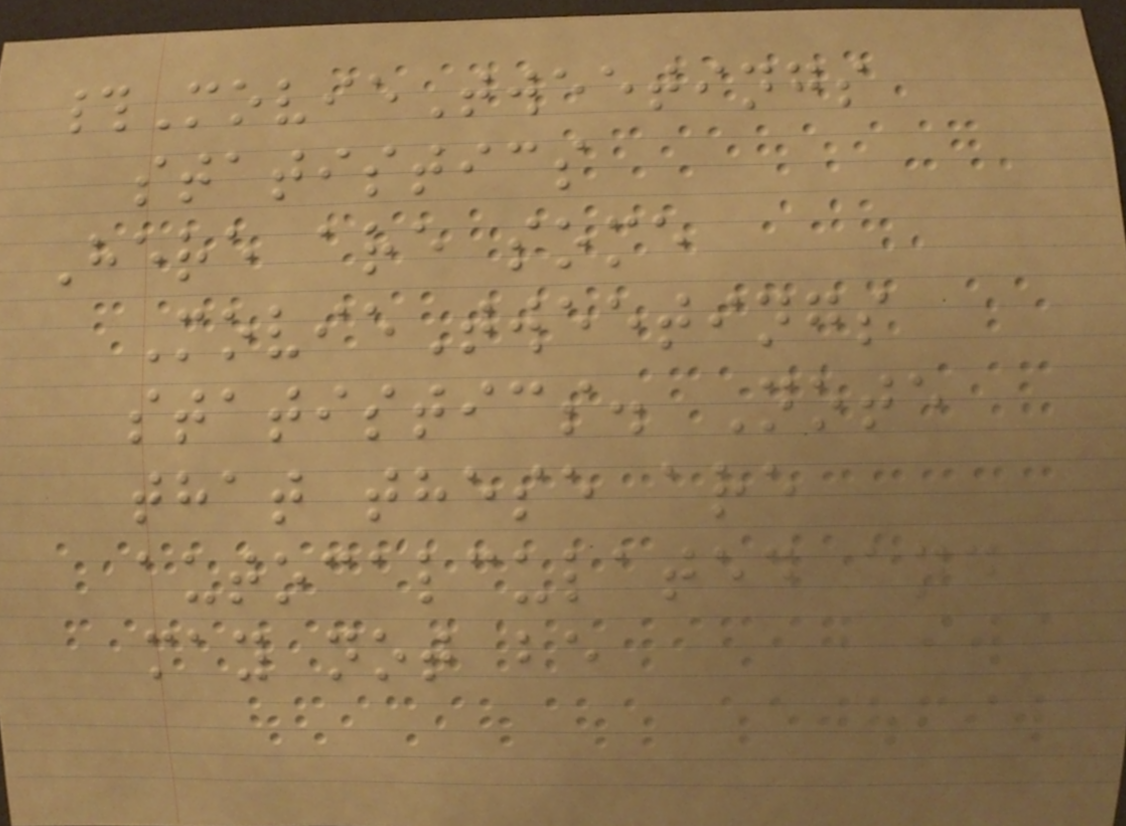#MovieTweetings
statistics
Here are some
MovieTweetings
statistics. Note
that these are
autocalculated and
may not be
